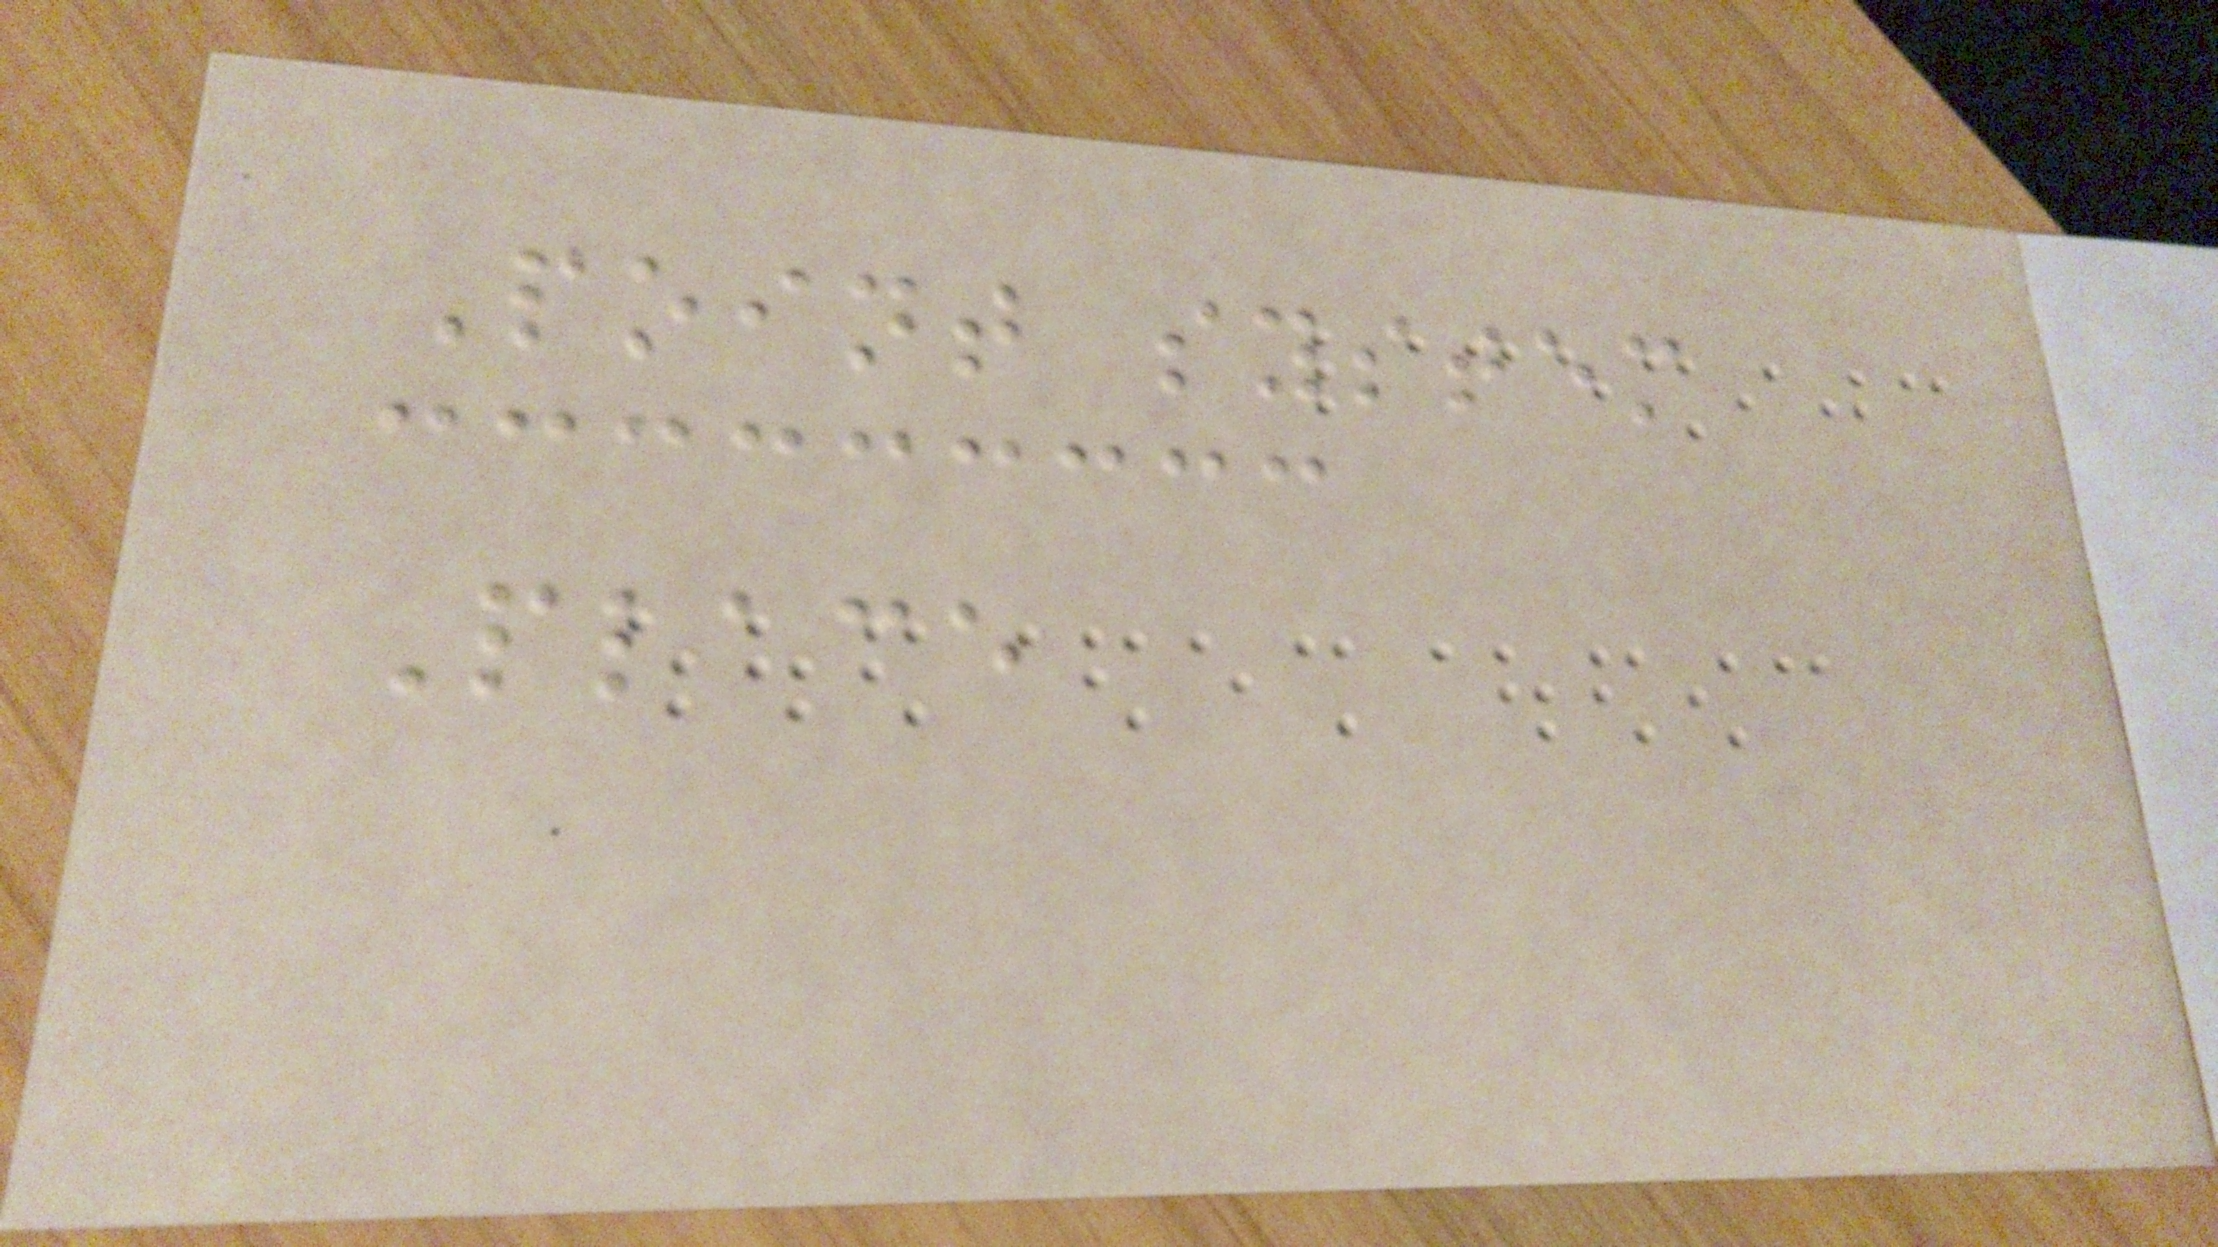Point system
Place
